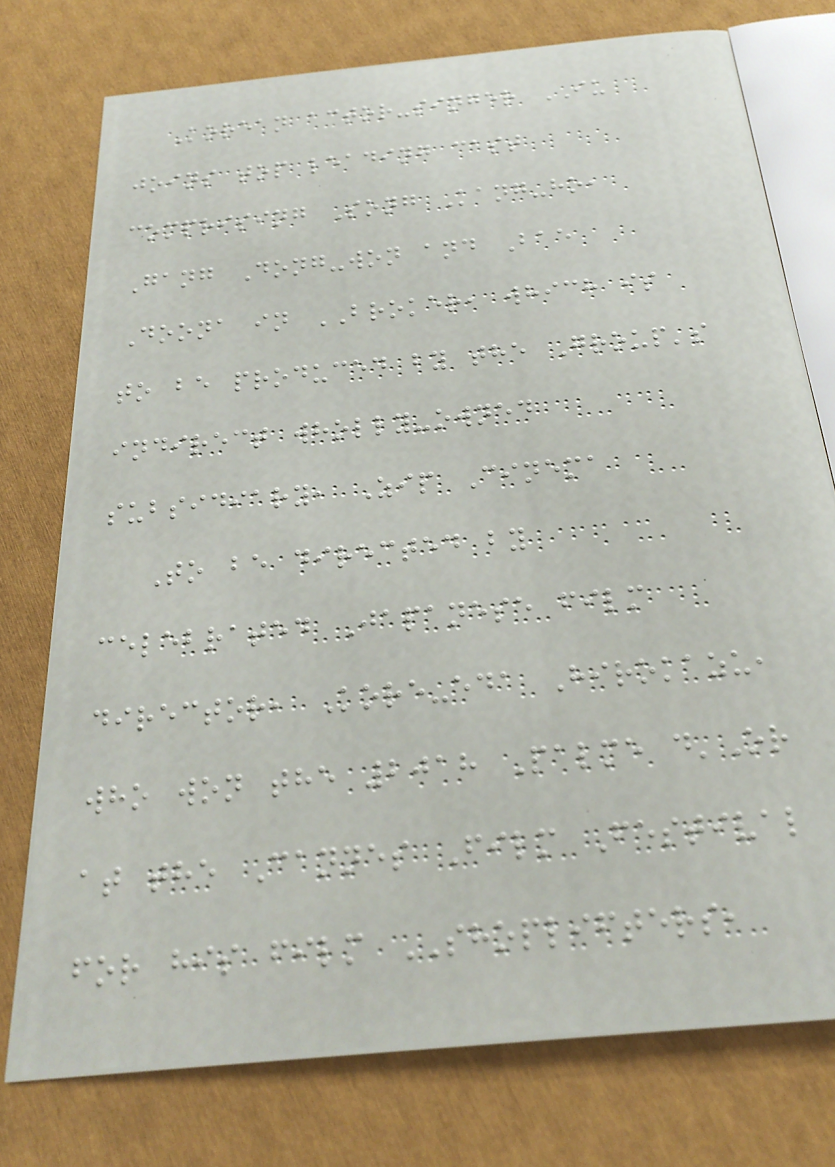Korean actor-singer IU
joins top leading cast
comprising Song Kang-ho,
Gang Dong-won and Bae
Doona in BROKER, which is
to be produced by the Group's
indirect wholly-owned
subsidiary, Zip Cinema
To be directed by
celebrated Japanese film
director, Kore-eda Hirokazu,
who won the 2018 Palme d'Or
at the Cannes Film Festival
for his film SHOPLIFTERS,
